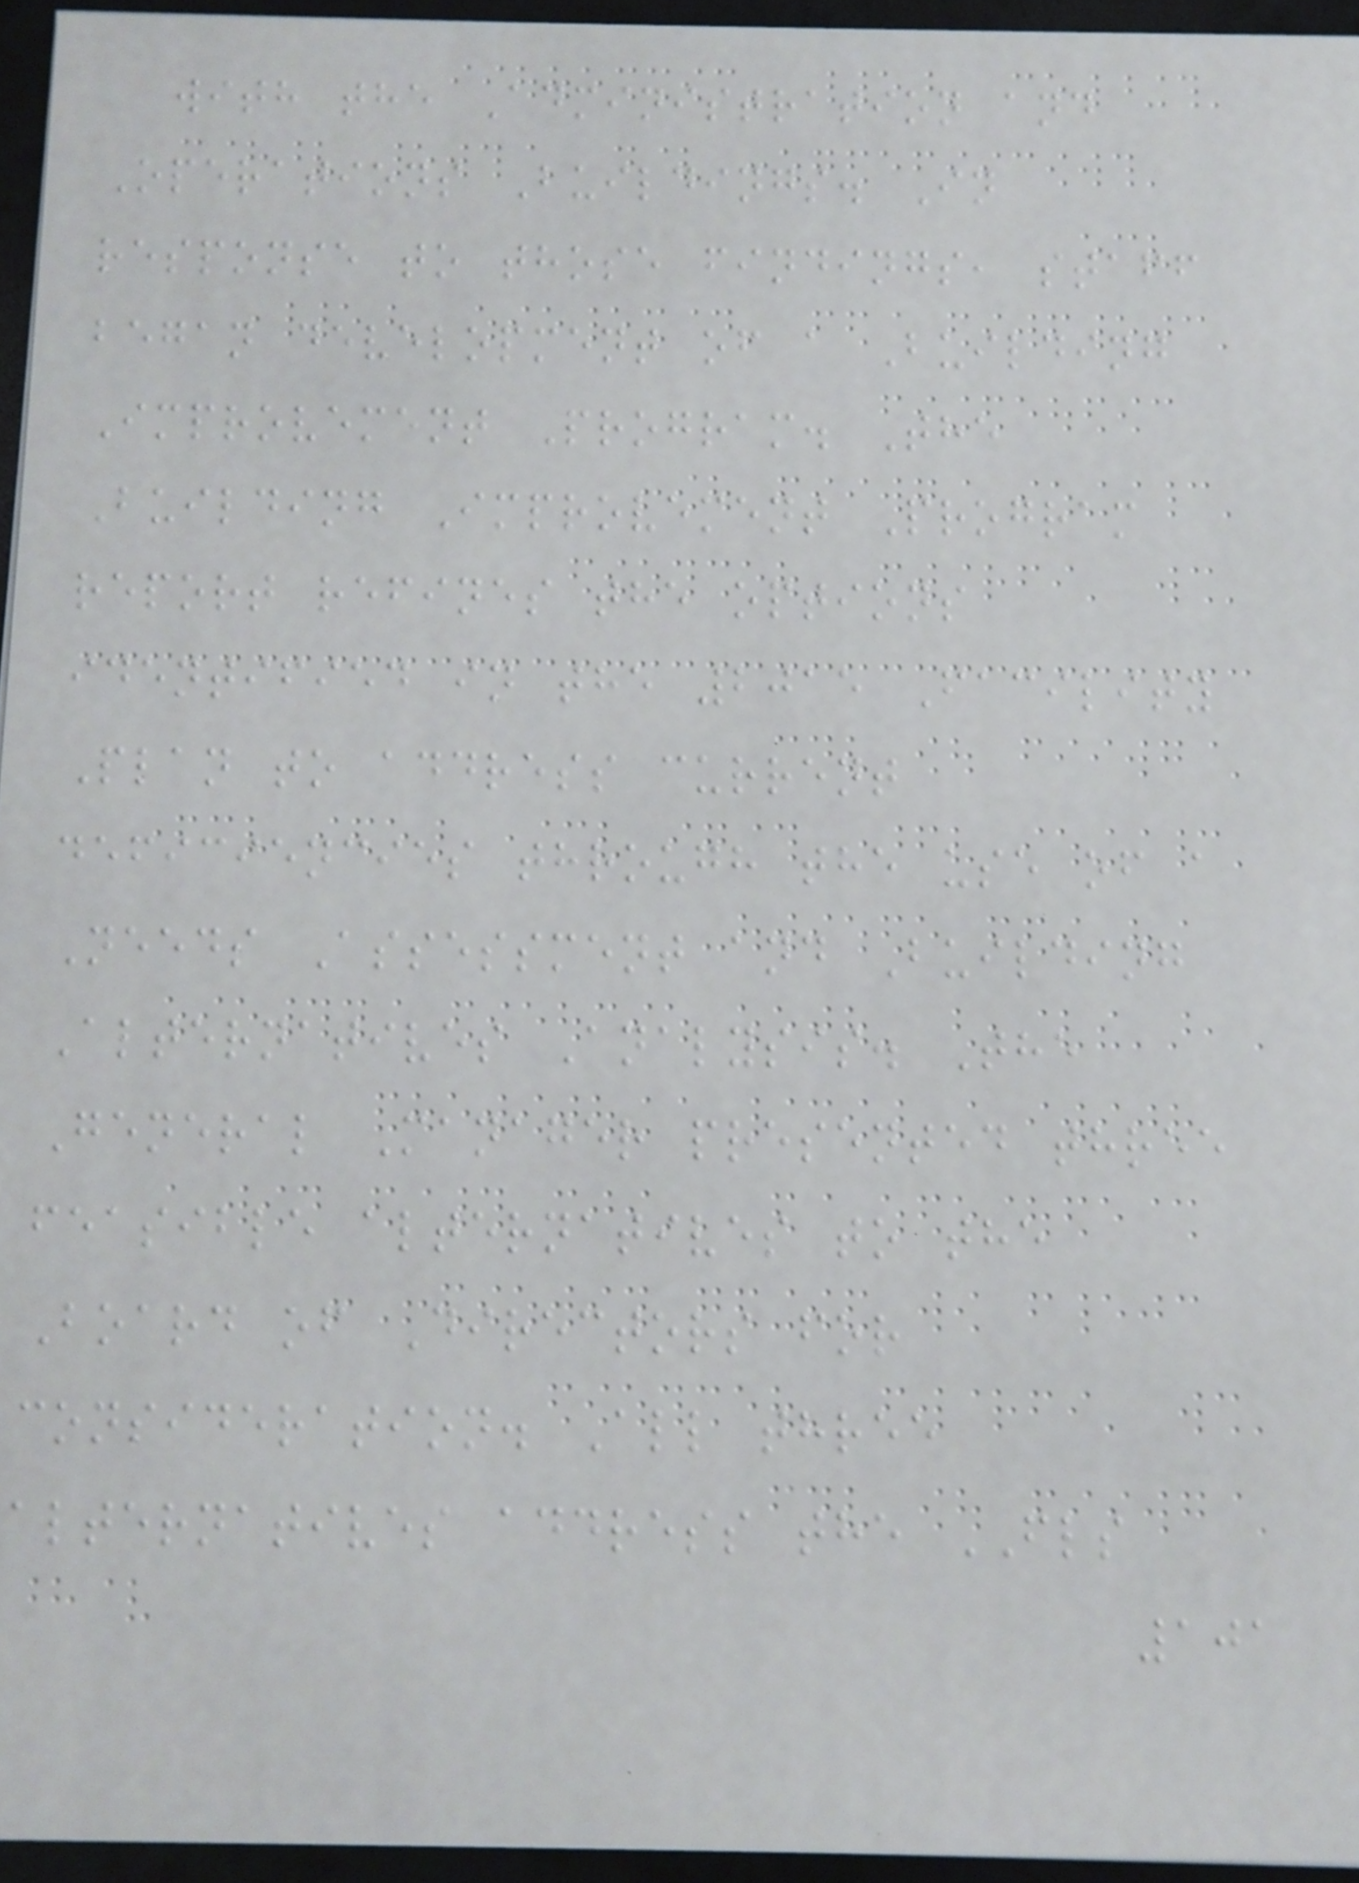with the Administration and
Operations Buildings. In
response to those findings, staff
began development of a Building
Improvement Program. The
Building Improvement Program
report refines the options
identified in the 2015 Facility
Plan to address current
deficiencies through the use of a
Needs Assessment and Building
Alternatives Analysis. The
General Manager presented three
feasible alternatives to the
Board of Directors for
consideration. All three
alternatives address the FLS
101
